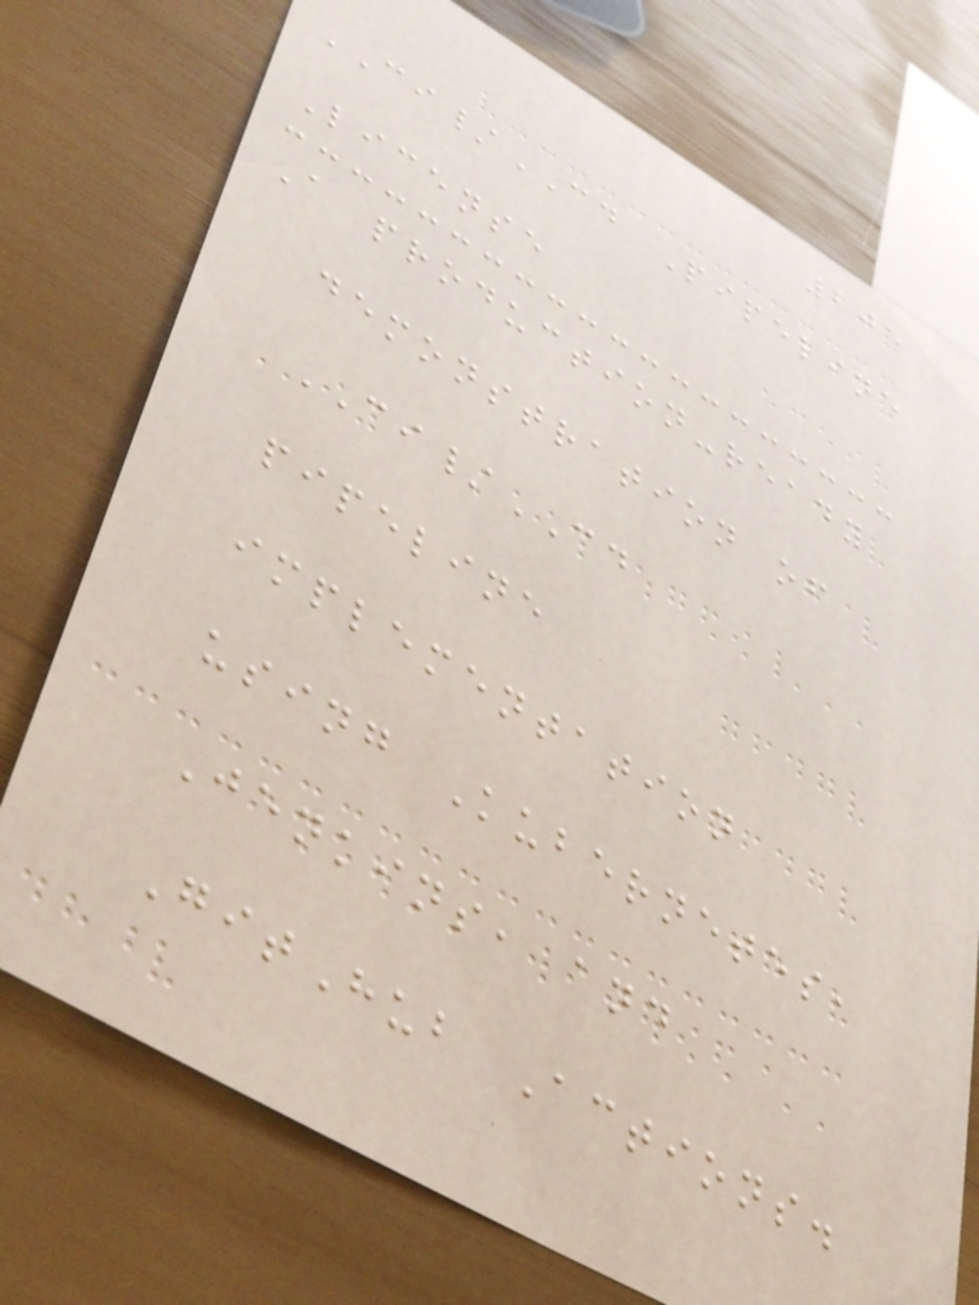205
CI/CD Pipeline
License
A production-ready
demonstration of
CI/CD
pipeline
implementation
using Kubernetes,
Jenkins, and
GitHub Actions.
